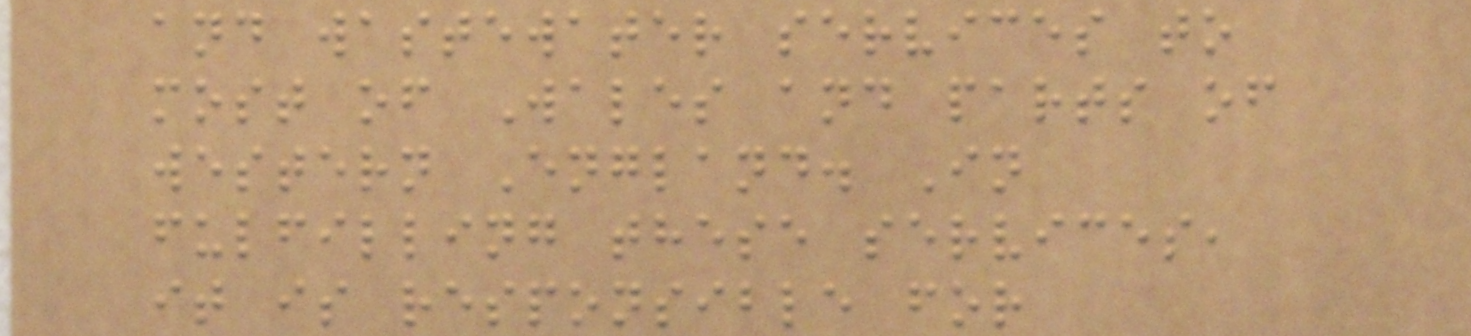and wastewater services to
most of Wales and parts of
western England. In
fulfilling these services,
it is responsible for
